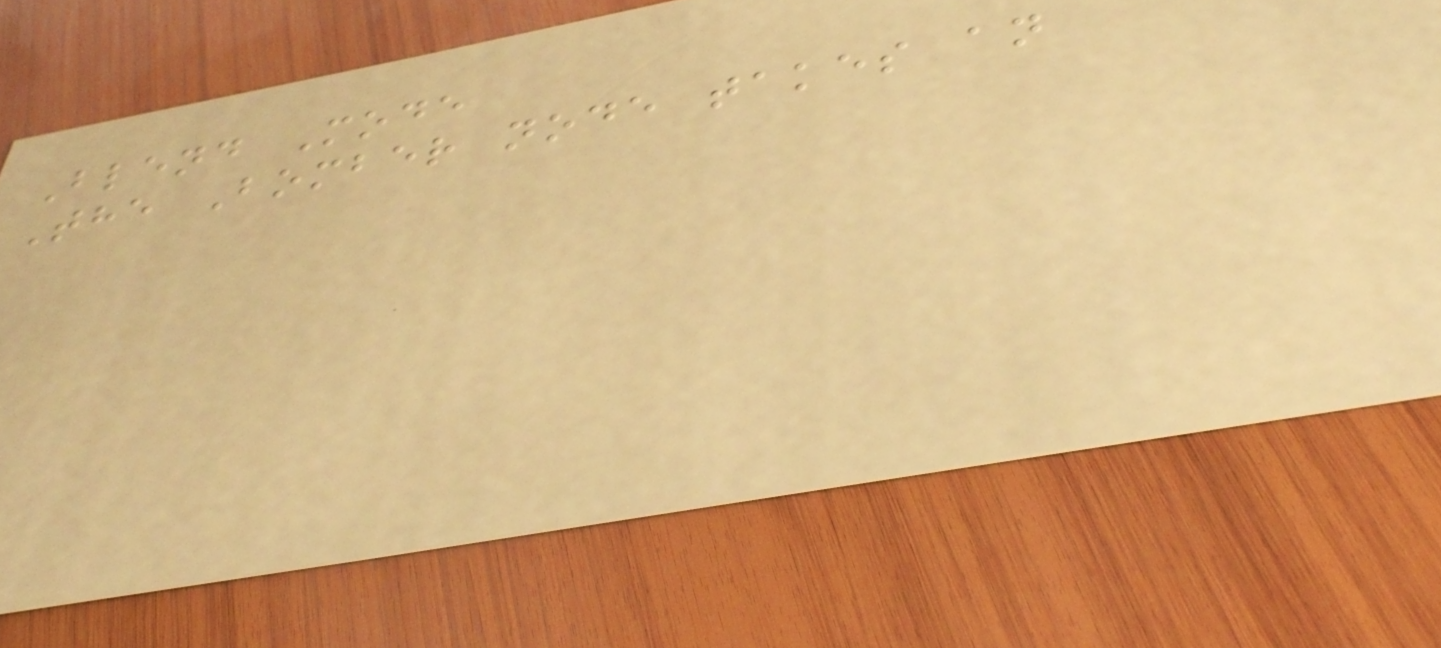Blend Mode
The Bomber node takes an
